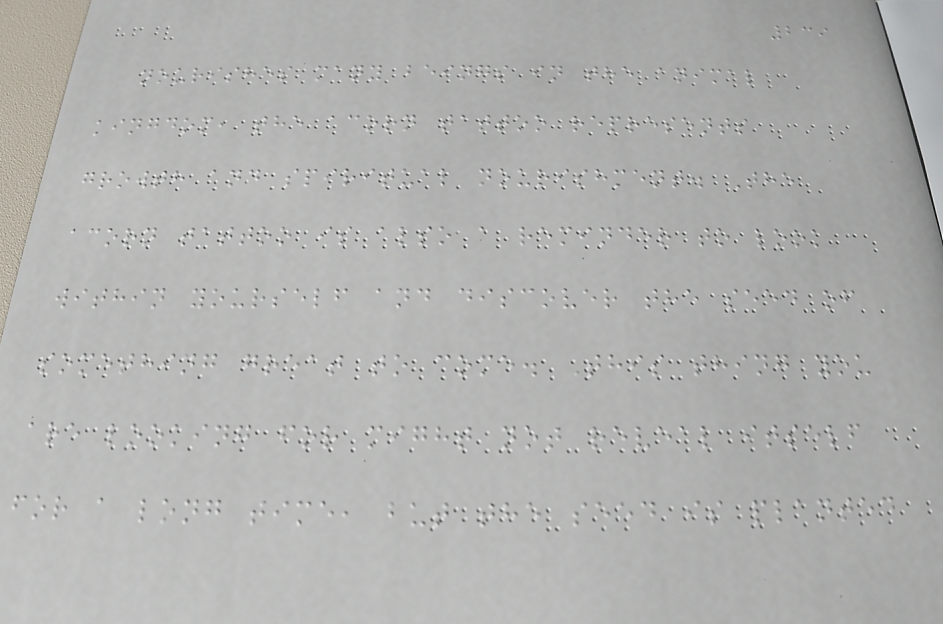239
nourishes many beings in the animal
kingdom, the acorn tattoo represents
growth and spiritual nourishment. The
acorn tattoo is also a reminder to look
within yourself and discover the seed of
something great to come. This thing you
are looking for might not reveal itself
for a long time, but the seed is planted
